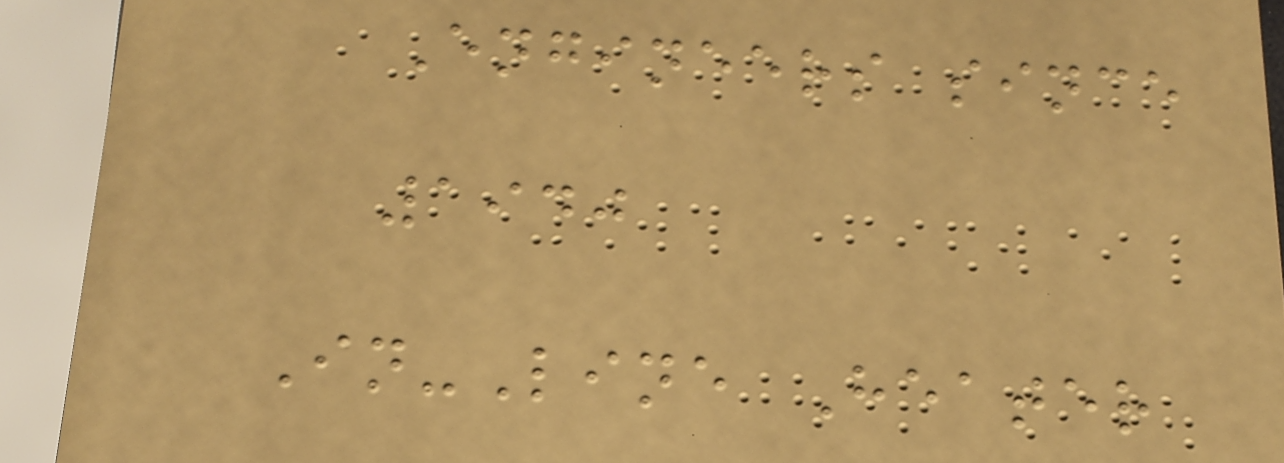Engineers since
1940
In-Line Heater
